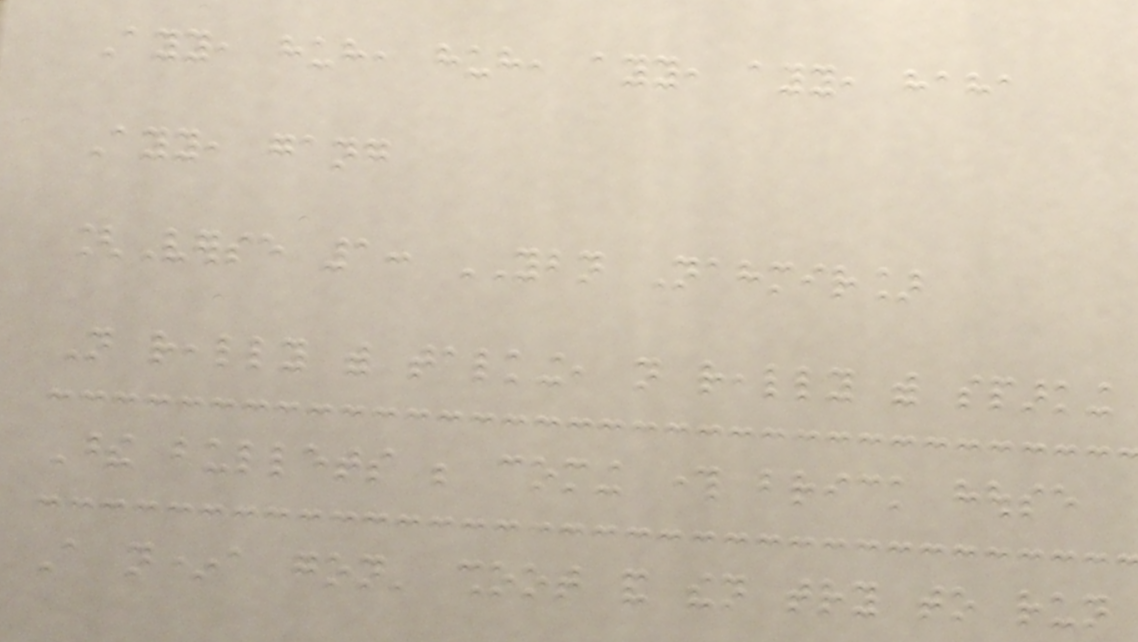Ayy, huh, huh, ayy, ayy, haha
Ayy, gang
[Verse 1: YBN Nahmir]
Not really with talking, not really with sparking
These bullets be coming through brick house
A n*a gon' shoot and then try to run
